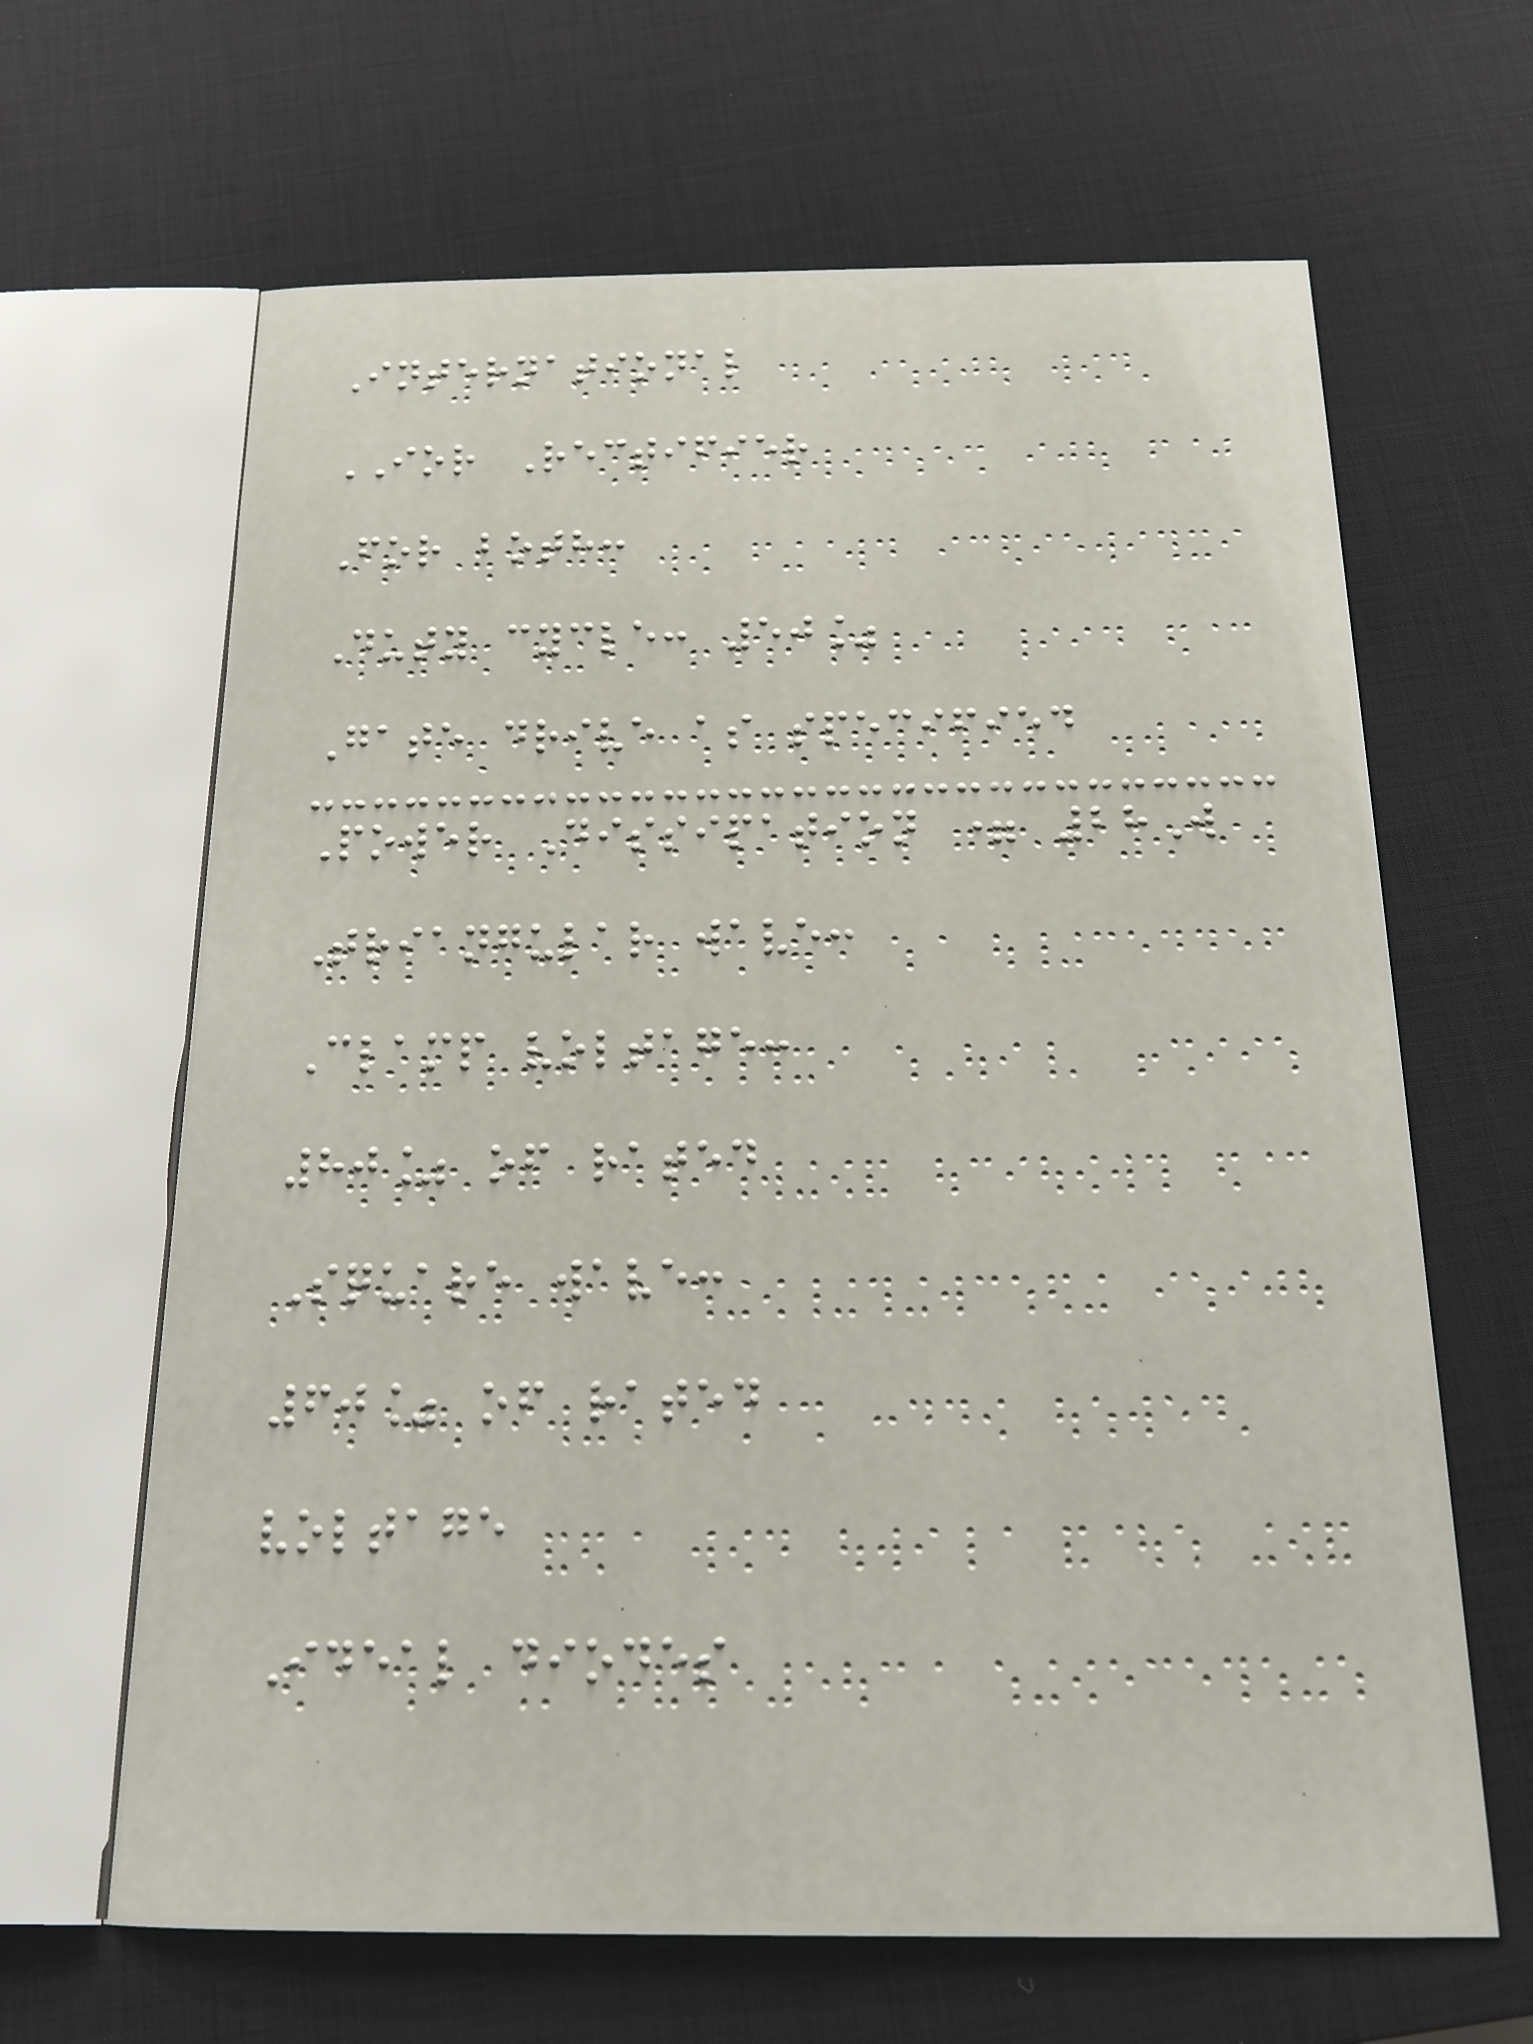International
IOR Rectifier
For both:
Duty cycle: 50%
Gate drive as specified
Power Dissipation = 28W
Triangular wave:
Clamp voltage:
80% of rated
Square wave:
60% of rated
voltage
Ideal diodes
